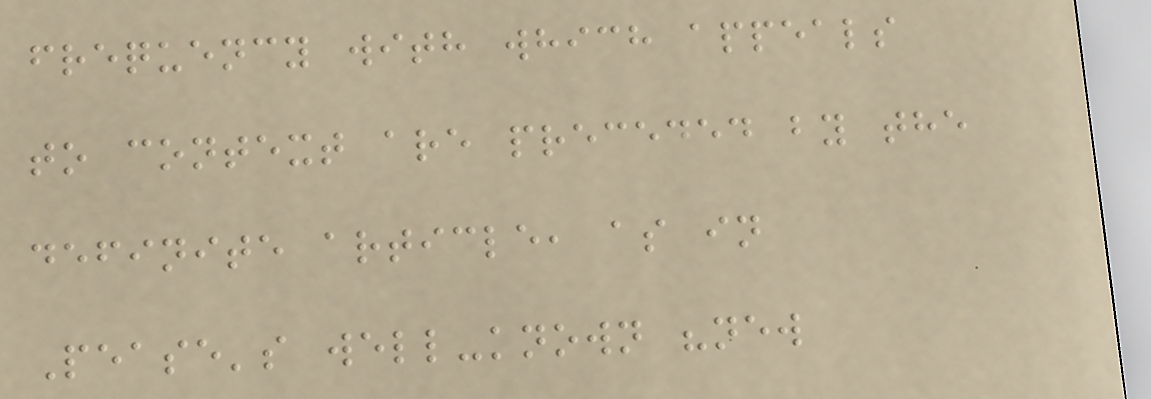frequency with which appeals
to context are preceded by the
definite article, as in
Pease's well-known "new
